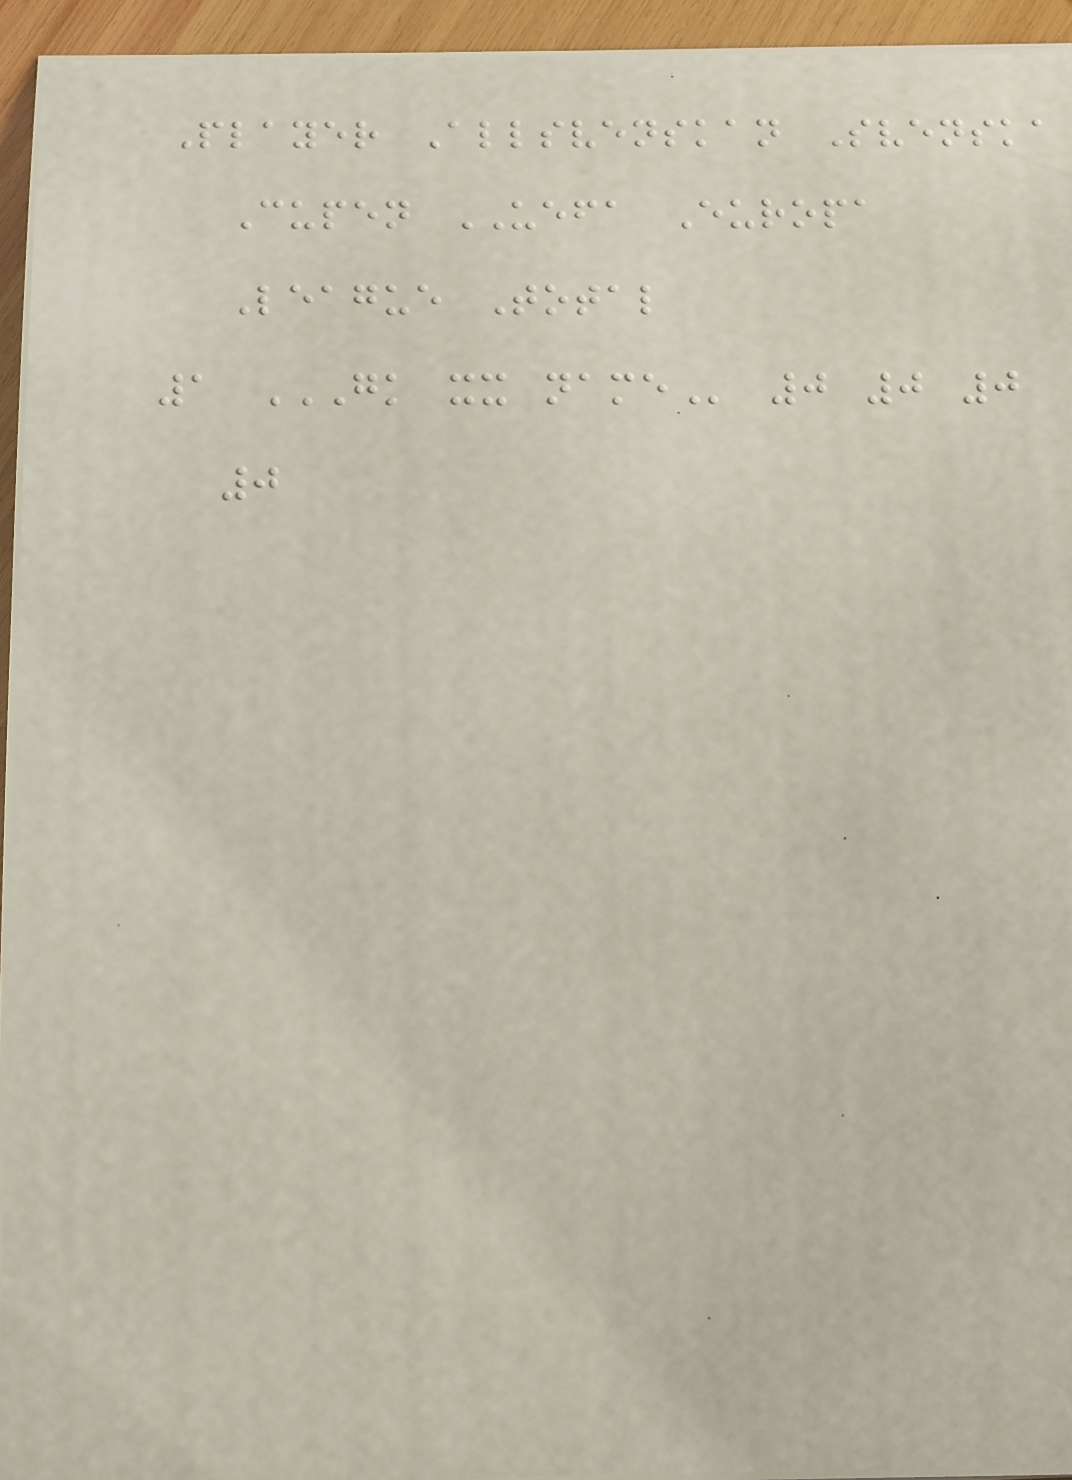Player Allsvenskan Svenska
Cupen UEFA Europa
League Total
1 GK XX NAME 0 0 0
0
